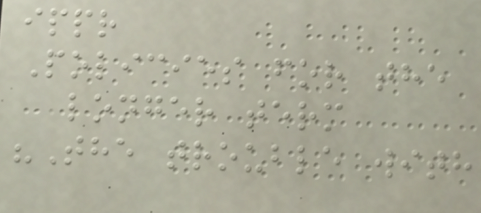ippr
Policies for the
longer term
"The trouble with
